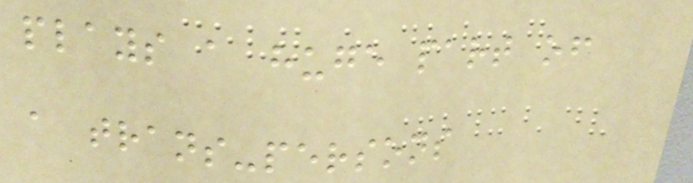plays a huge part of
a trans-persons
